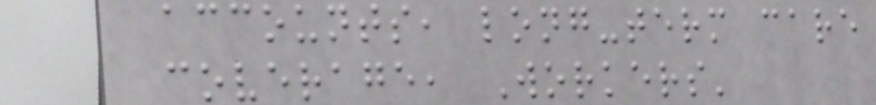accounts, long-term care
coverage, Workers'
